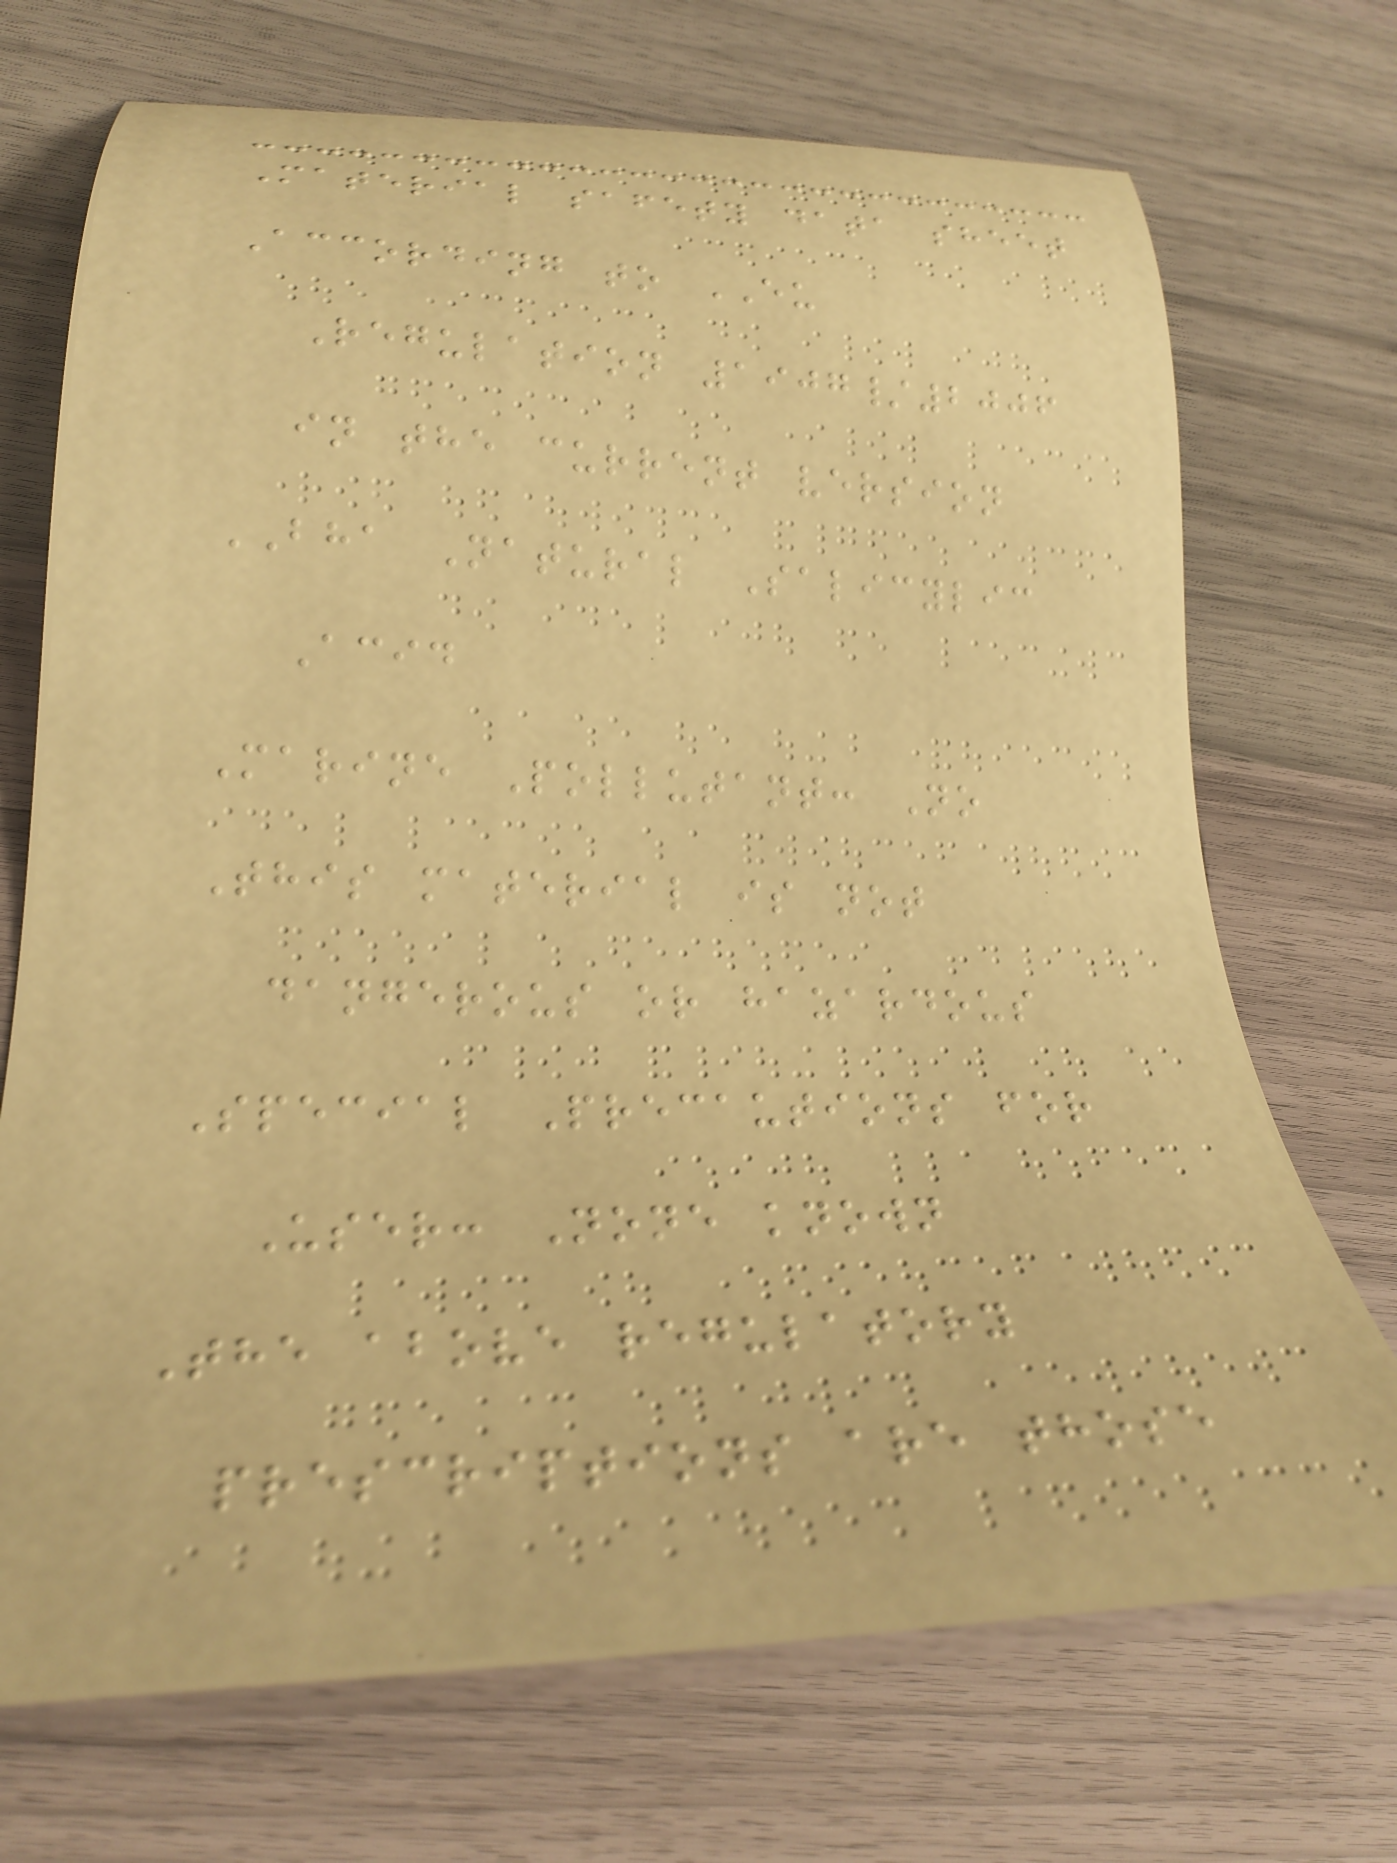Material safety data sheet
According to EU
Regulation 1907/2006
in the current version
BHA Natural Salicylic
Acid
Marine Pollutant: No
This material is not
dangerous or hazardous
Special Precautions for
User: None known
The above regulatory
prescriptions are those
